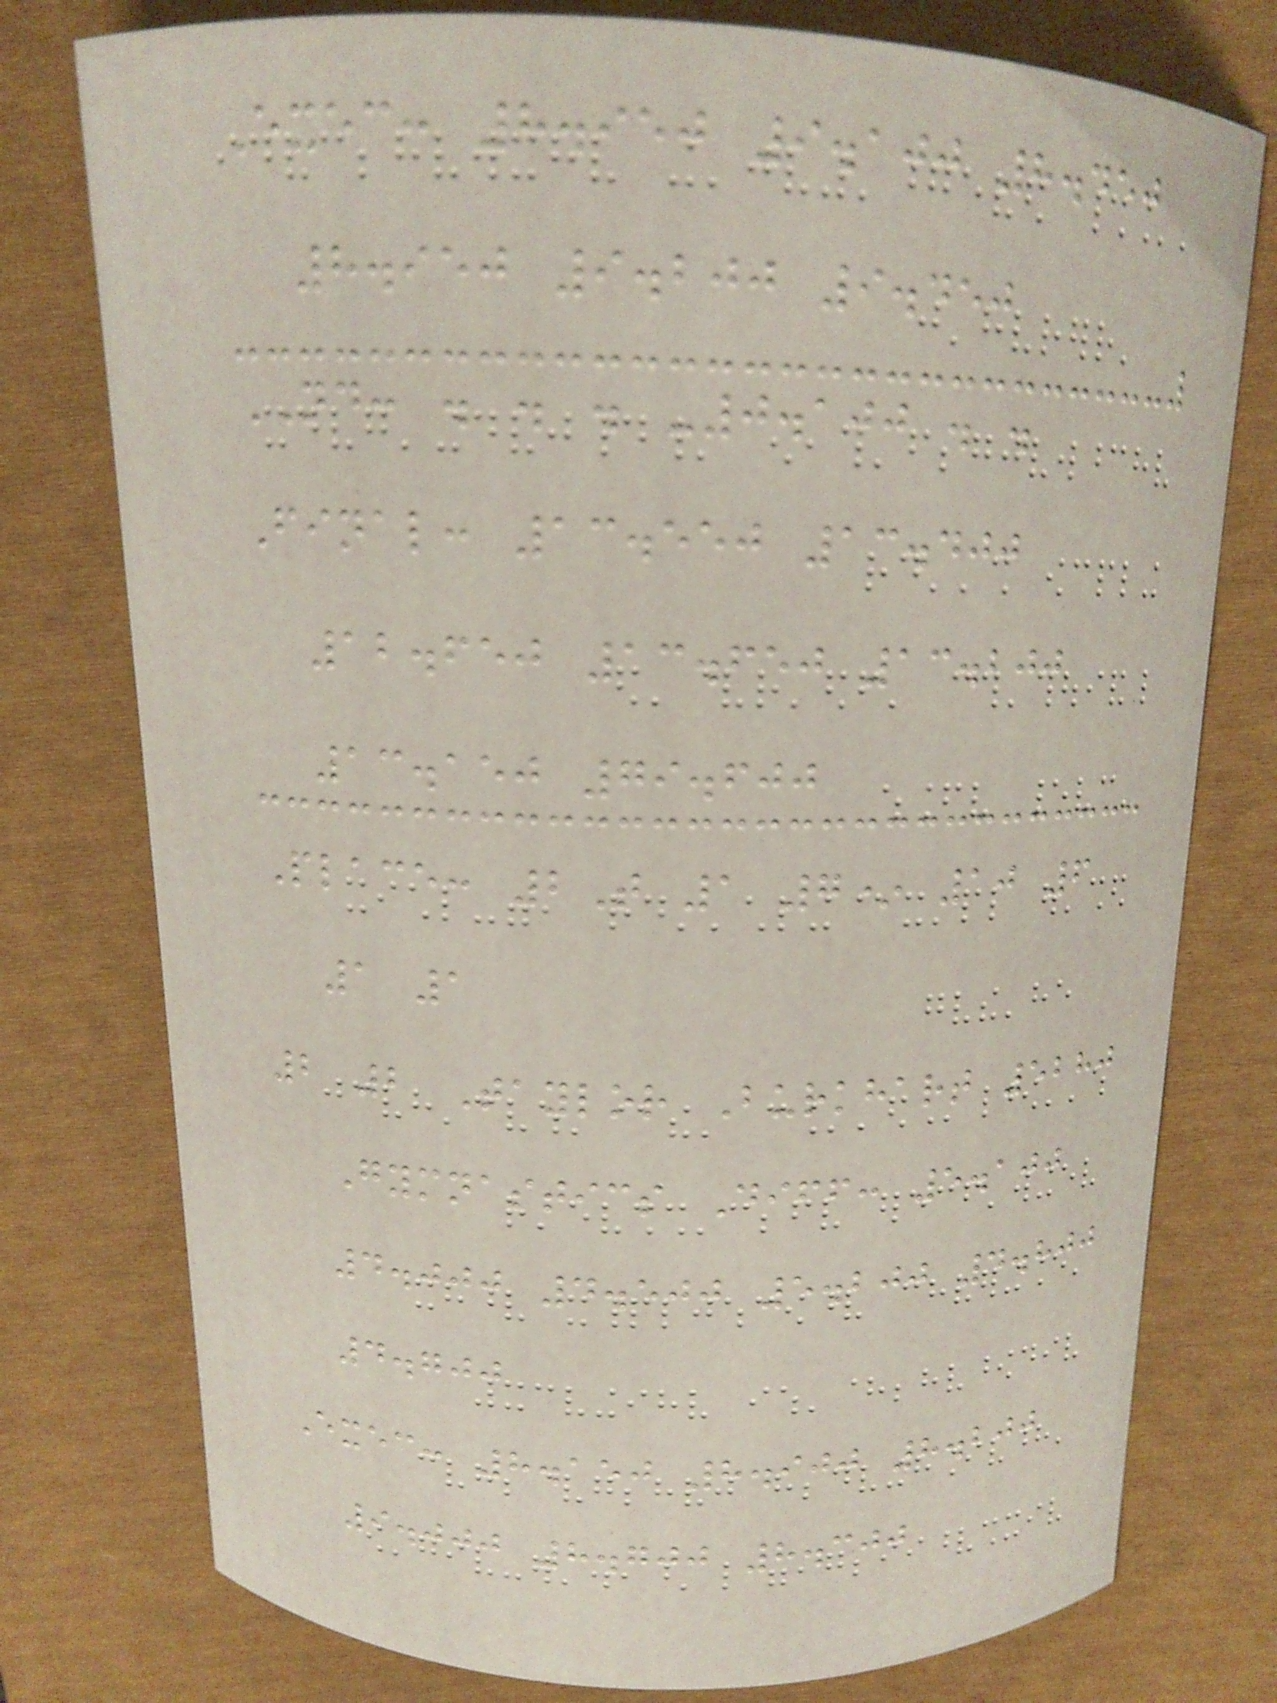Exec: 8.950 9.100 8.450
8.950 9.200 9.450
ND: . . . -0.100 . .
Final: 13.550 13.400
12.650 13.650 13.200
13.150 79.600
Place: 2T 1 7* 10 6
1 1
2 2 Taylor Burkhart 5280
Gymnastics Diff: 5.100
4.000 4.500 5.200 4.800
4.700
Exec: 8.150 8.900 8.200
9.000 8.700 8.300
